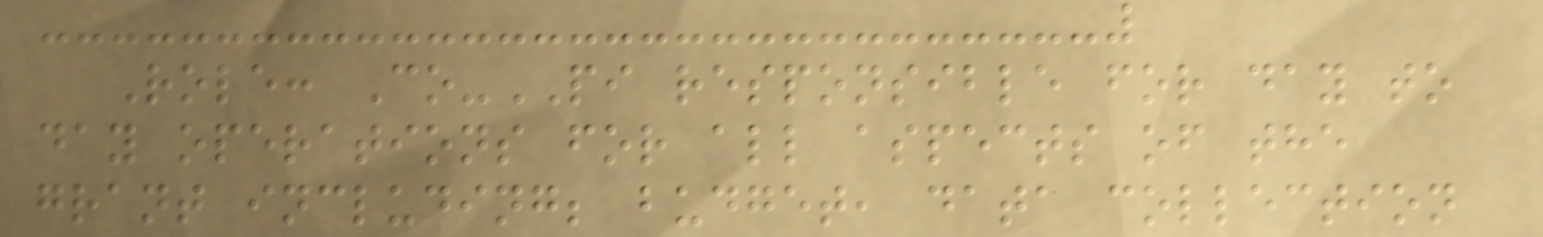Role: Co-PI responsible for day to
day operations for all aspects of the
grant including; budget, data collection
